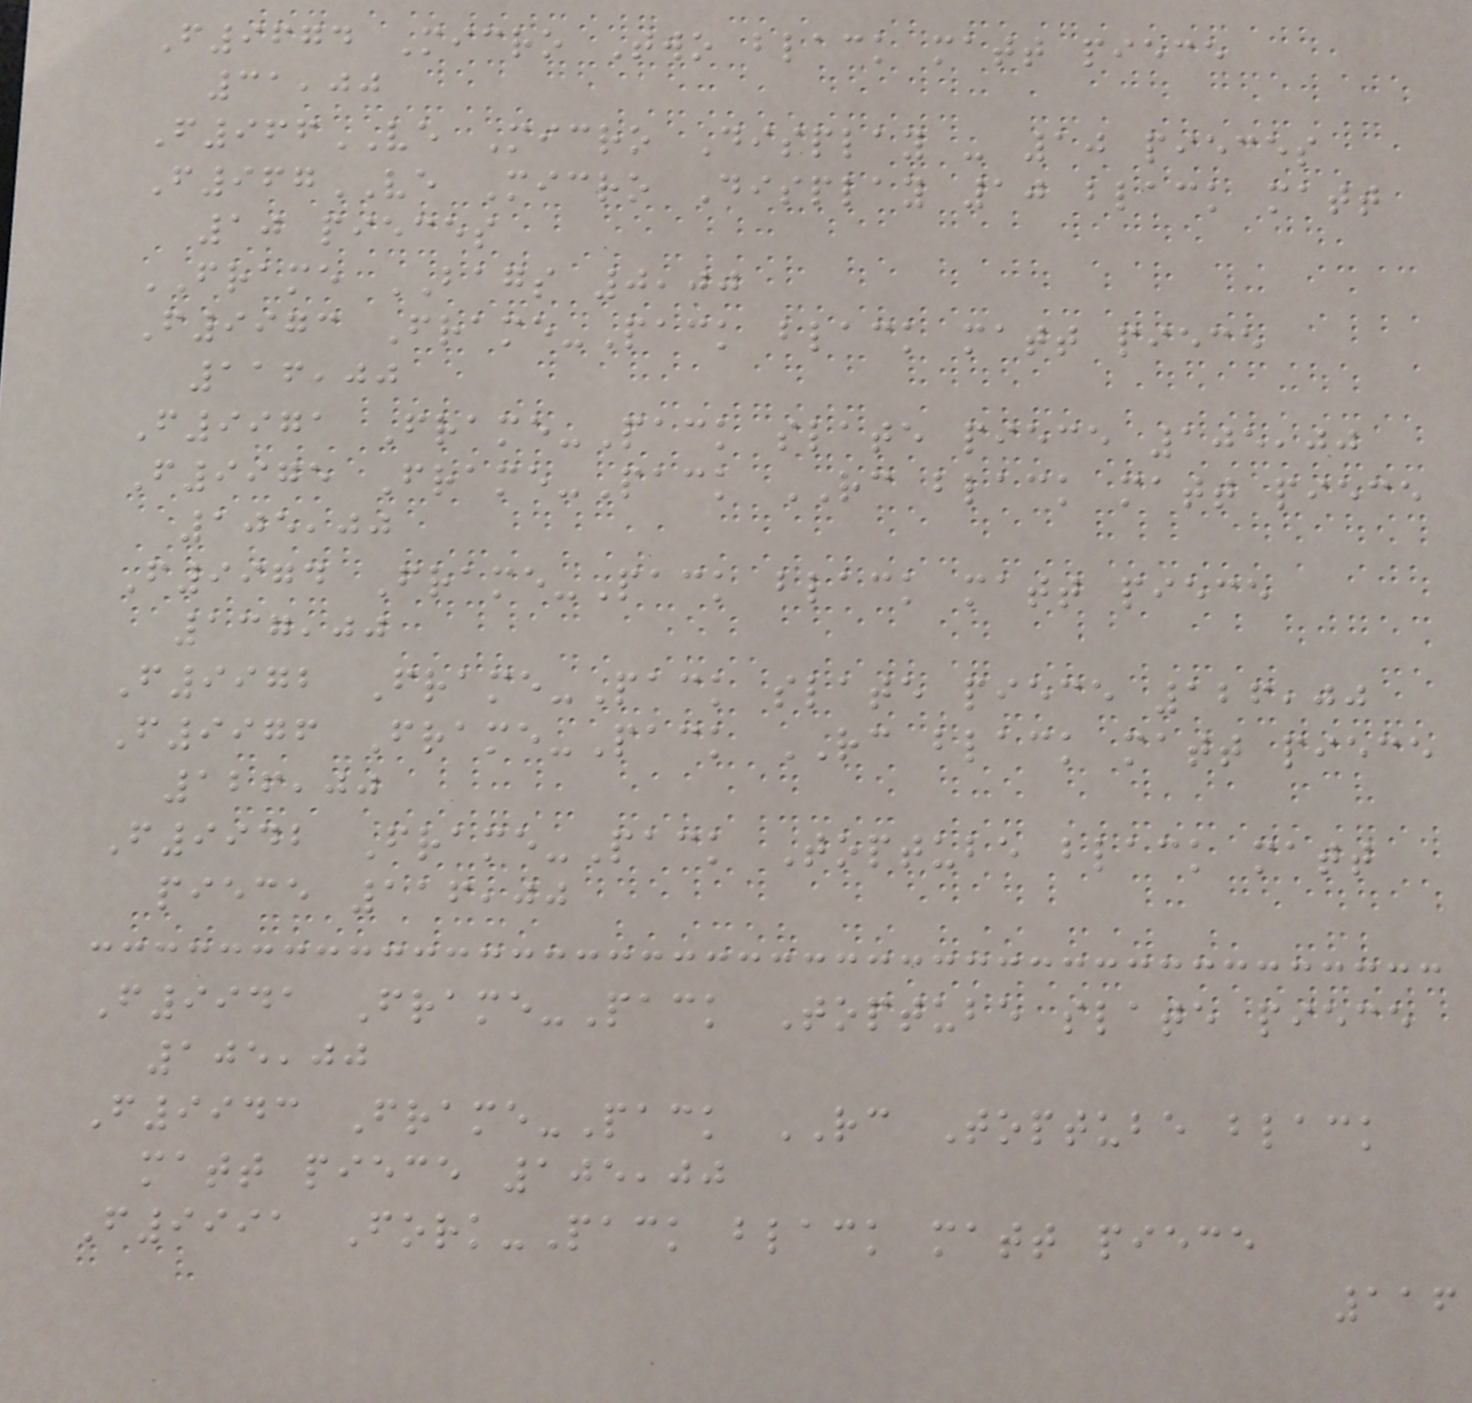F9674 Micro Two black matt piece
31,00
F966VE Micro Display - 10 pieces
F967VE Micro Display 10 black matt
10 pieces
FRAME BAGS 0,00
F9973 Frame-Pack black matt piece
116,00
F9971 Frame-Pack slate piece 105,00
F9975 Frame-Pack RC black matt piece
105,00
F9974 Frame-Pack black matt piece
137,00
F9972 Frame-Pack slate piece 126,00
F9976 Frame-Pack RC black matt piece
126,00
F9942 Frame-Pack Toptube black matt
piece 116,00
F9941 Frame-Pack Toptube slate piece
105,00
F9943 Frame-Pack RC Toptube black
matt piece 105,00
F9991 Fork-Pack black matt piece
116
